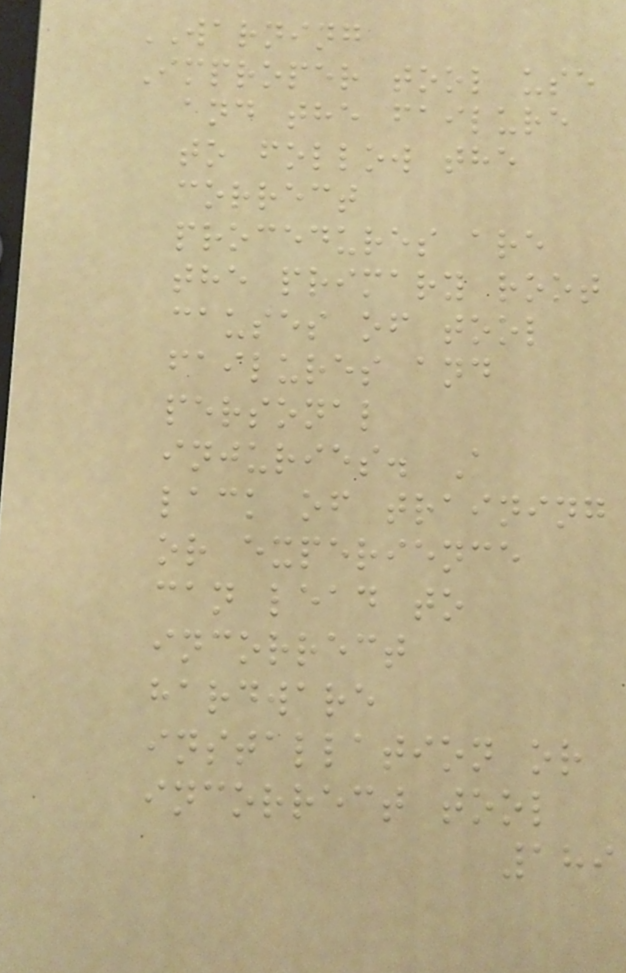WARNING
Improper tool use
and the failure
to follow the
correct
procedures are
the primary root
causes of tool
failures and
personal
injuries. A
lack of training
or experience
can lead to
incorrect
hardware
installation or
incorrect tool
189
